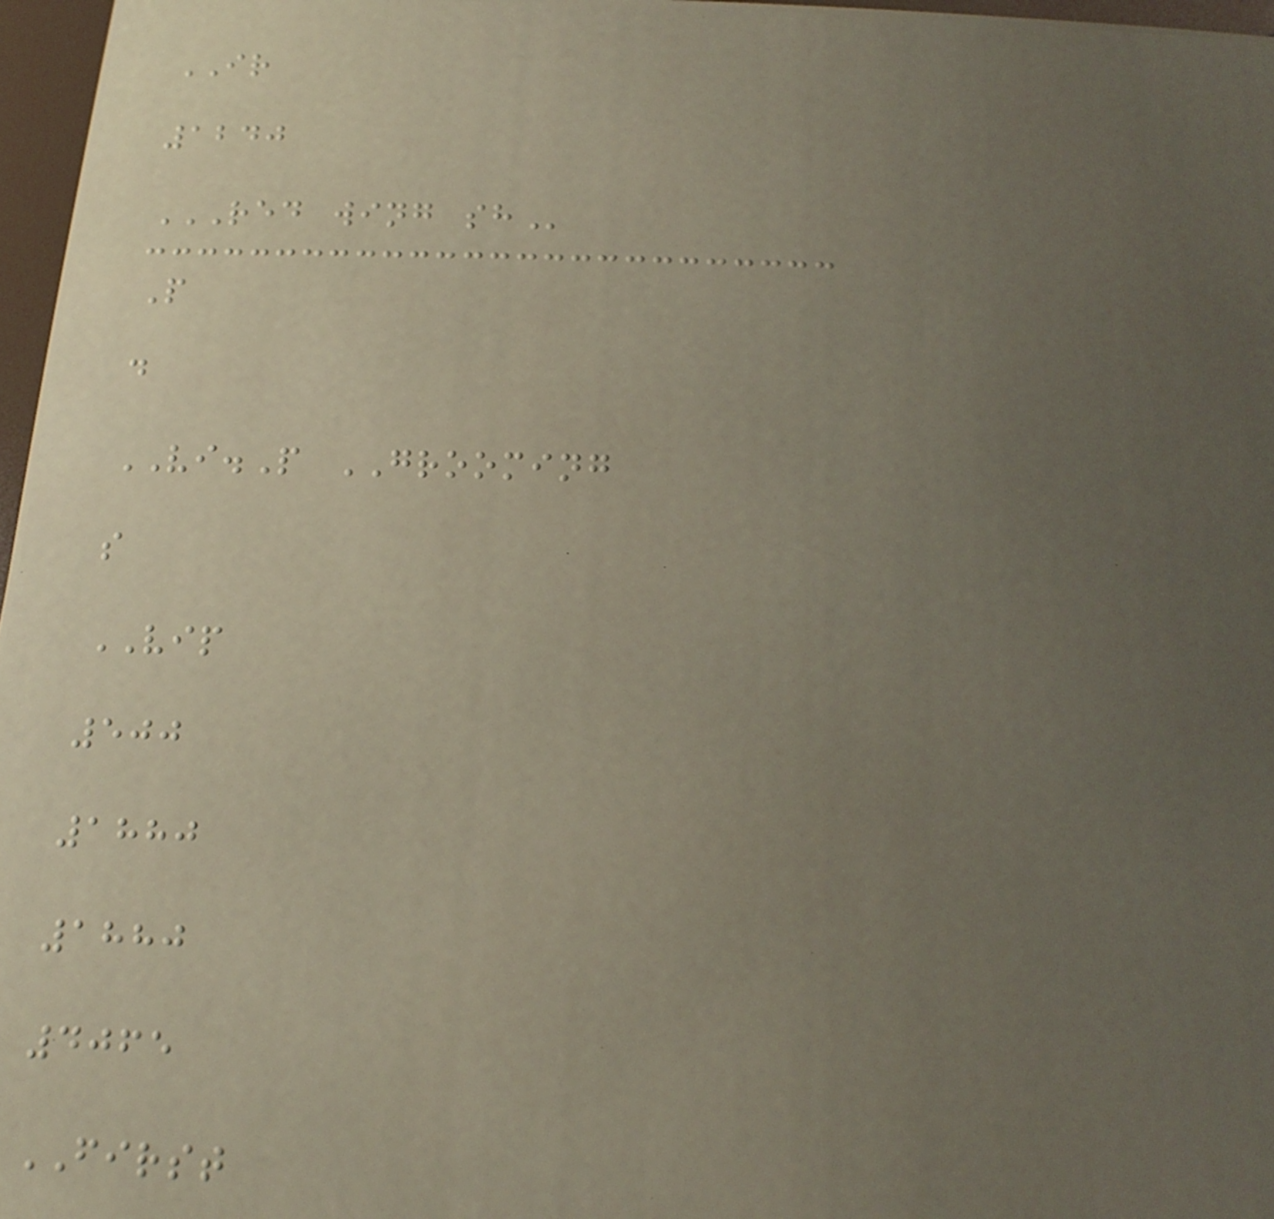IR
1240
RED WING SH
P
d
VI.P GROOMING
s
VIP
500
1880
1880
4065
FIRST
